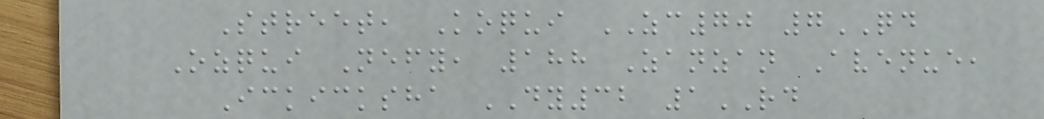Street, Koqui ZC70 7QD
Ozqui Nefy, 188 Zanzan Avenue,
Ickicksha DY32 1RD
